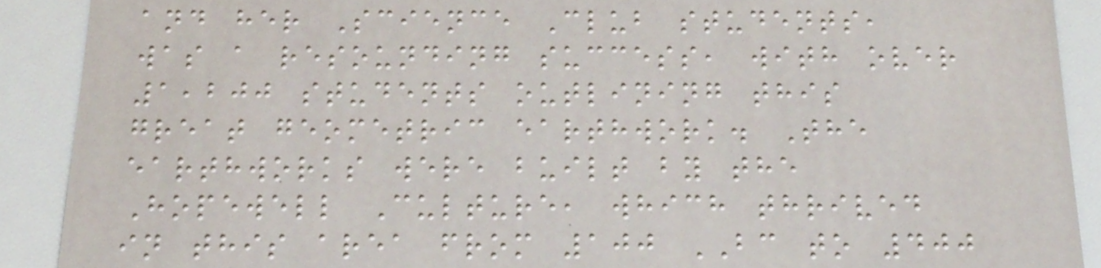and her Science Club students,
was a resounding success, with over
1,200 students outlining this
great geometric earthwork. The
earthworks were built by the
Hopewell Culture, which thrived
in this area from 100 BC to 400
